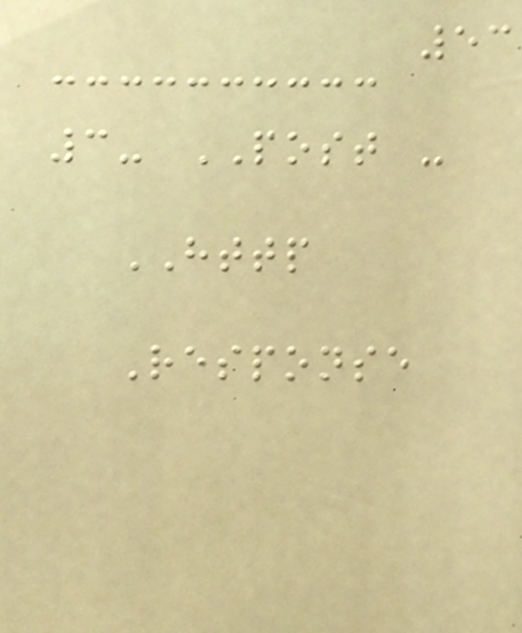53
3- POST -
HTTP
Response
